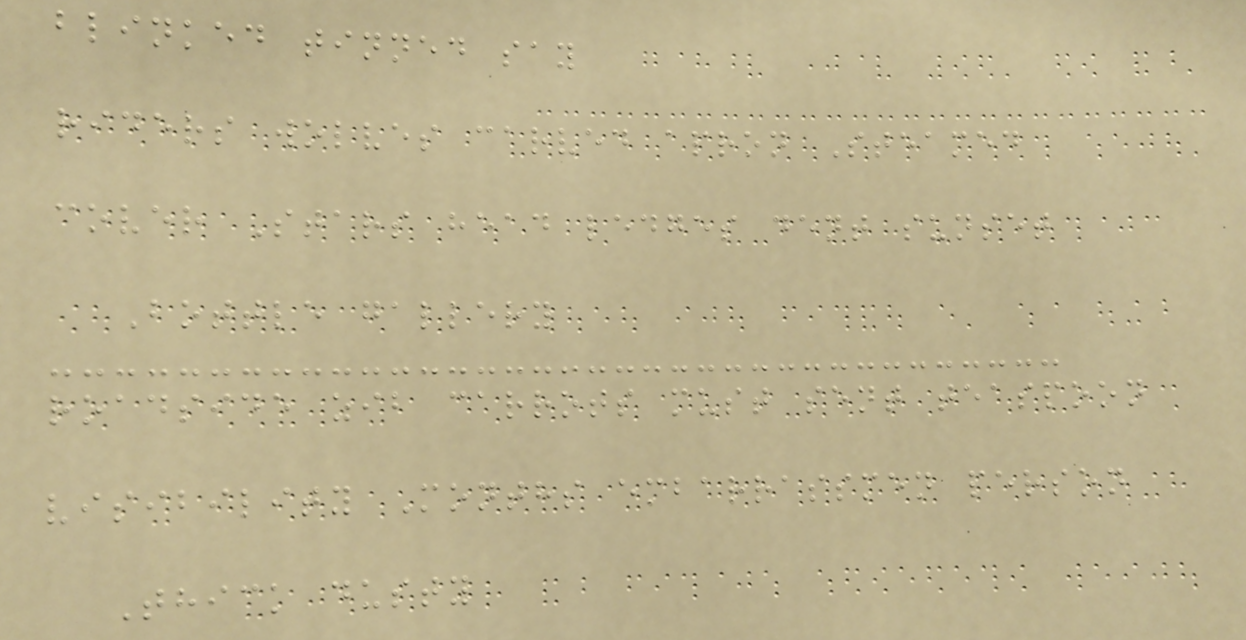blinked tinned say
riders wolves carved apron Steamed
cover Stars head ledges dent sunset
Bottle gallery
roadside zib carrots must sent teaspoon
visibility Months embarrassmen person
Thick dusty
